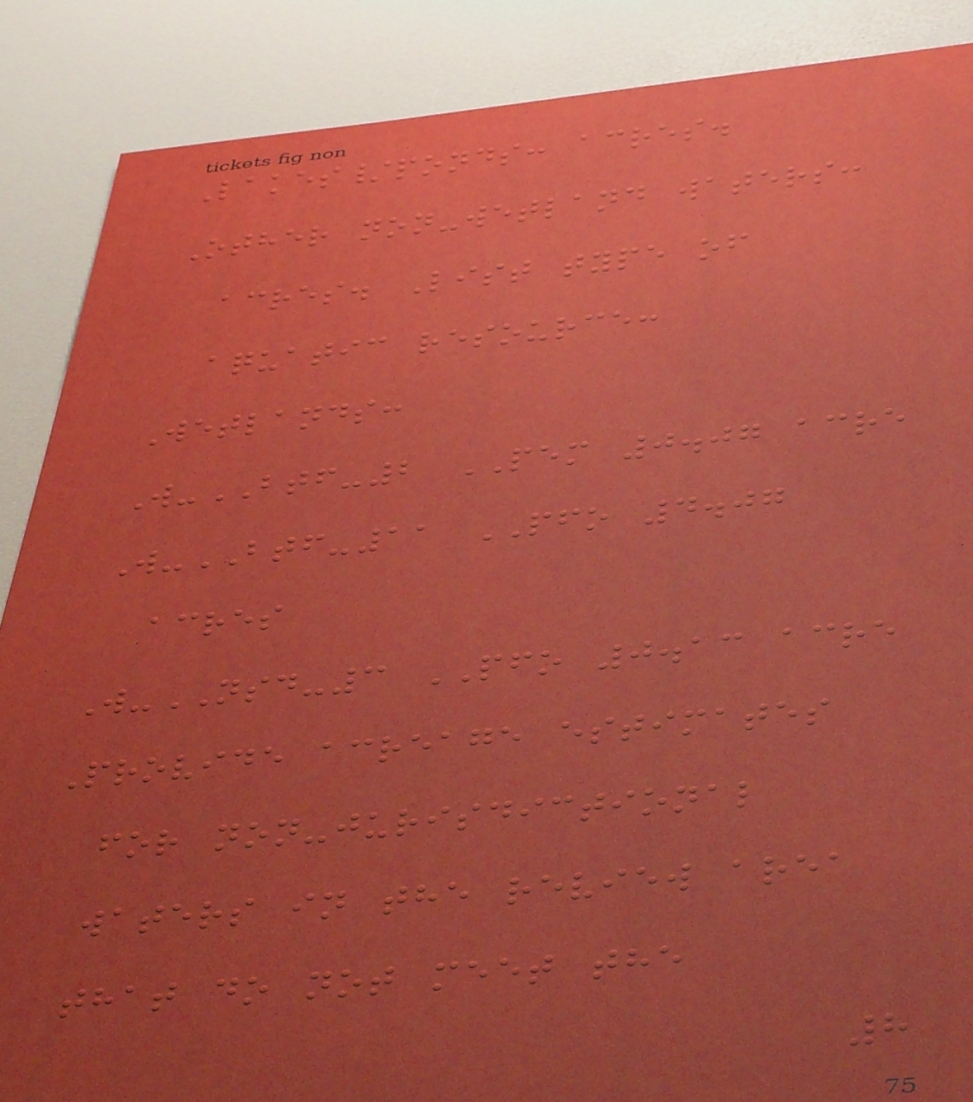Lakes/ponds: acres.
Other non-wetland waters:
acres. List type of
aquatic resource:
Wetlands:
W-BTF-2 PEM 0.07 acre
W-BTF-11 PFO 4.07
acres
W-NSD-3 PFO 0.13 acre
Provide acreage estimates
for non-jurisdictional
waters in the review area
that do not meet the
8
